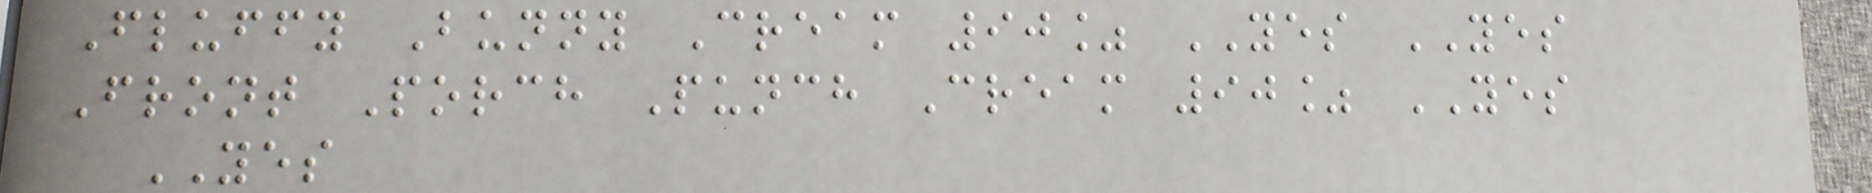Fluffy Bunny Cream 90% YES YES
Front Porch Punch Cream 90% YES
YES
